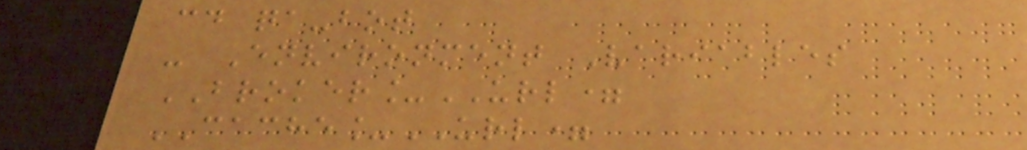cd qa-bot
- Environment Variables
BROKER_URL=
CACHE_URL=
